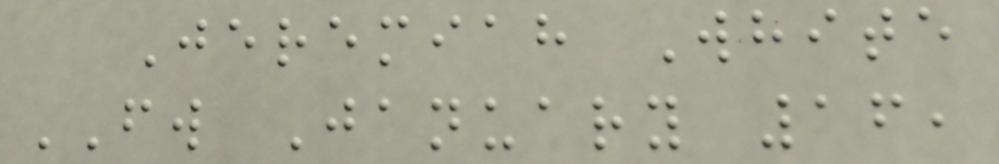Jeremiah White
FW January 16,
